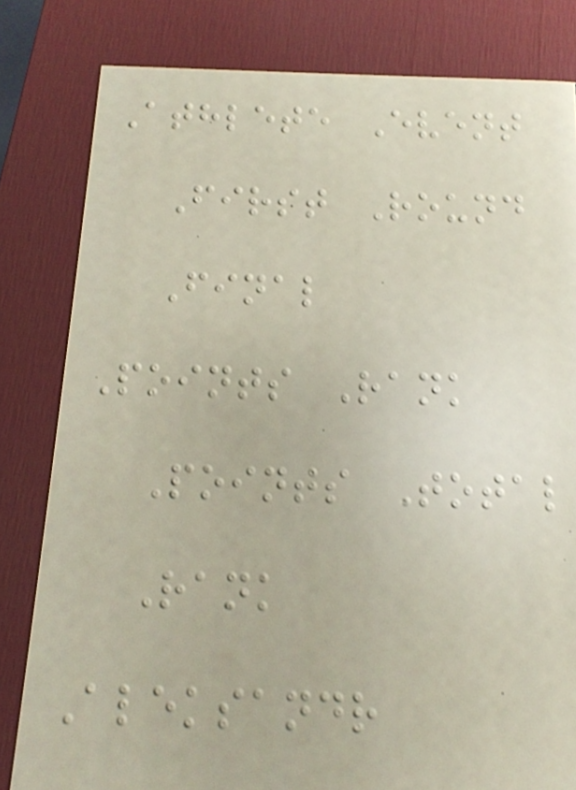Athlete Event
First Round
Final
Points Rank
Points Total
Rank
Aleksandr
